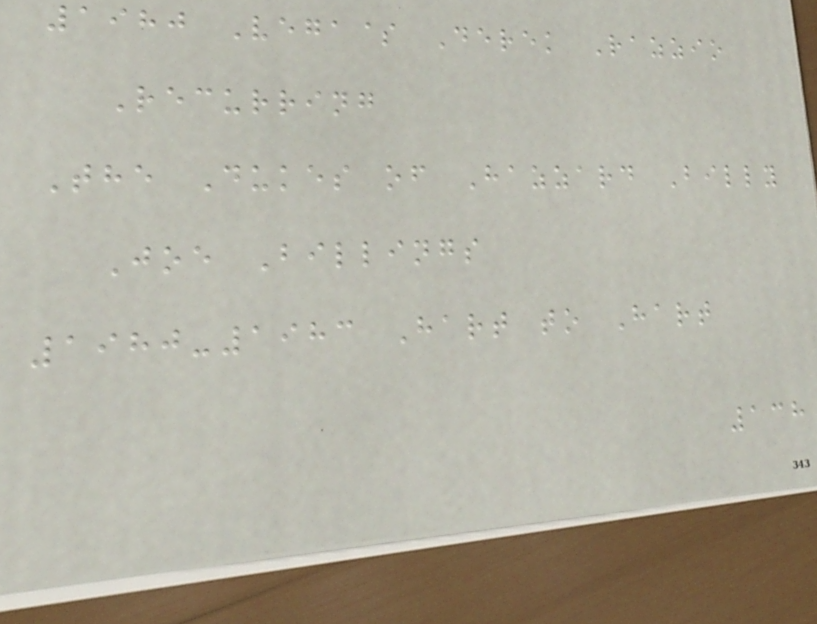1980 Vega$ Derek Razzio
Recurring
The Dukes of Hazzard Billy
Joe Billings
1980-1983 Hart to Hart
138
